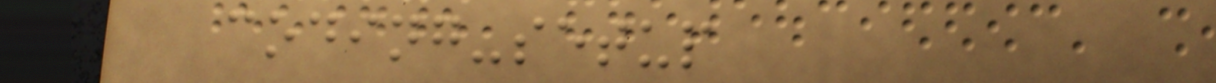coding-setup
